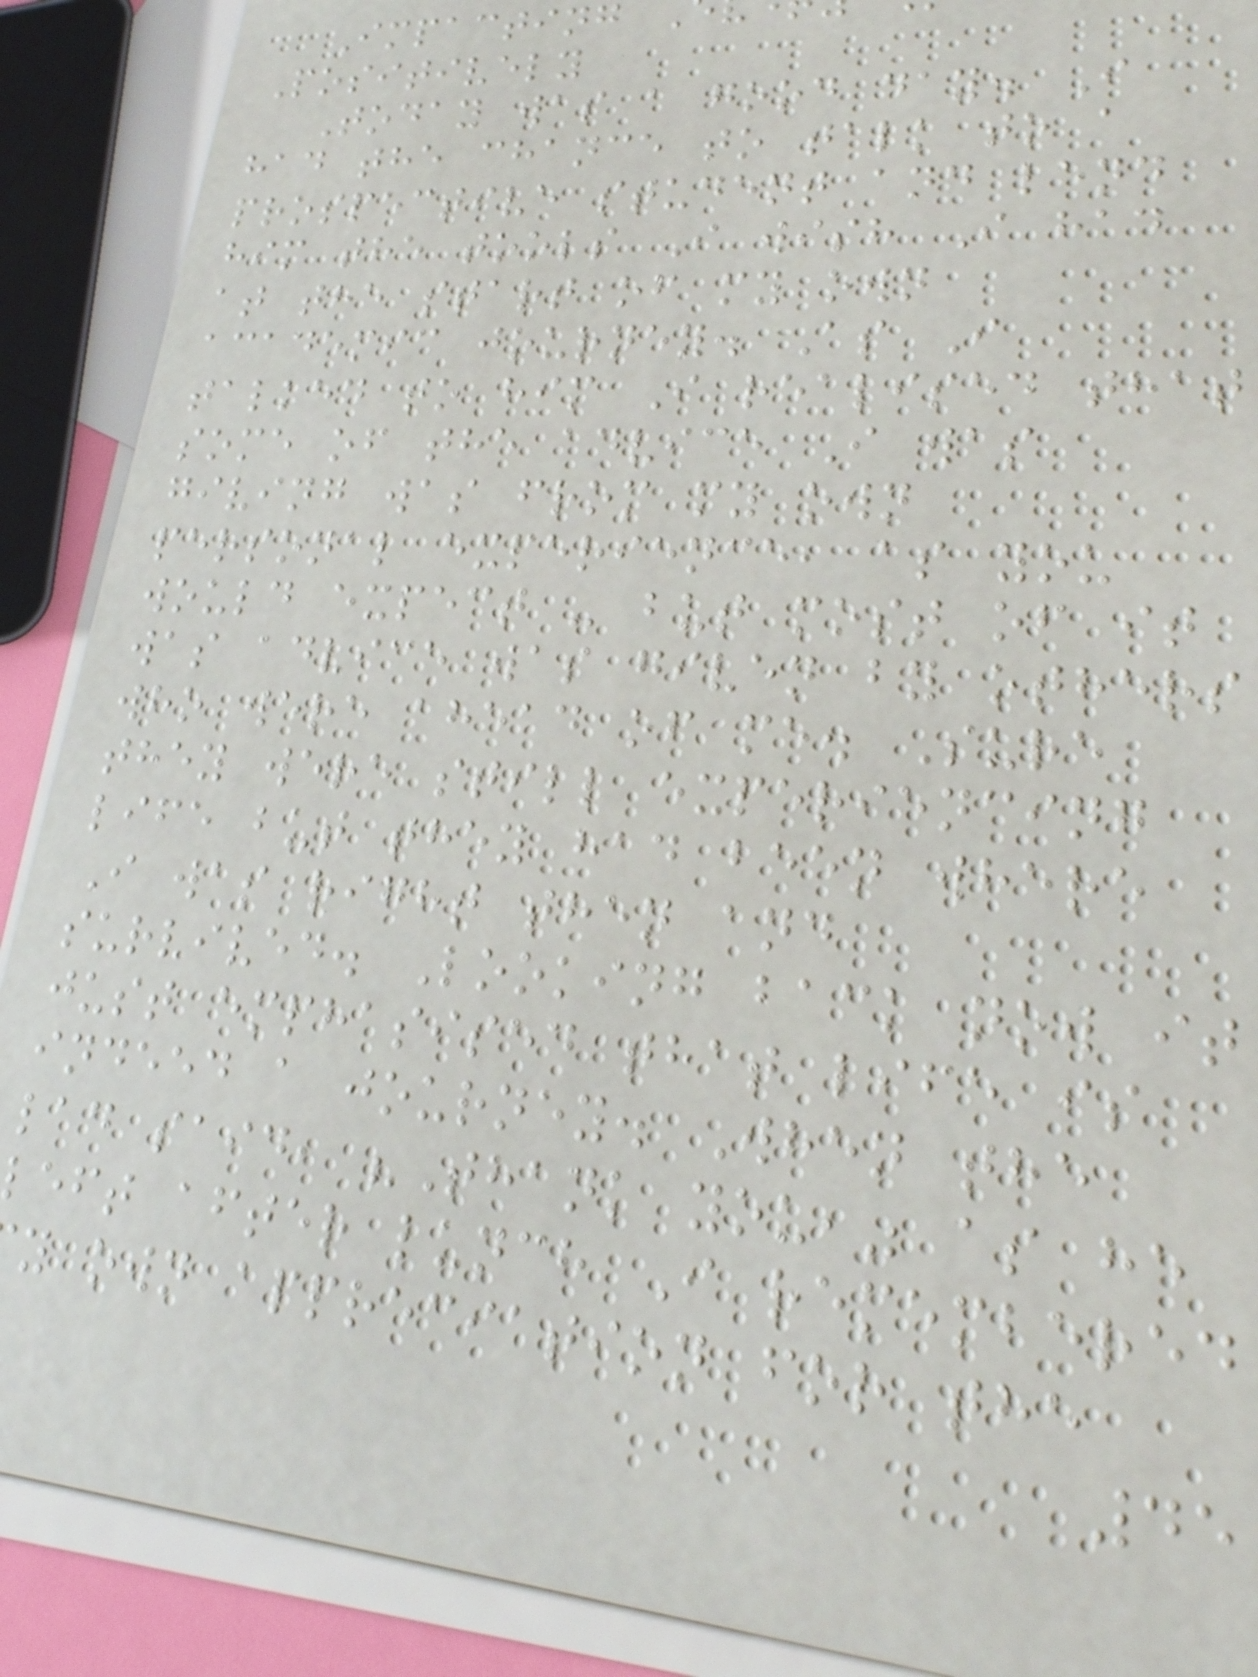Impacting
Positively
Today was a good day. I
had the chance to talk to a
prospective student and lend
him the tools I wish I had
at the start of my own
academic journey. As I
talked to him I realised that
some of the advice I was
giving was from my own
personal experience, as you
would expect - but most of it
was advice was given by others
who were ahead of me. Sure
they were still experiencing
life but they had been where
I was right then and
survived. Looking back now it
just emphasised that life is
indeed a journey. When the
lad said, "Thank you," as he
eft after lunch I remembered
y own appreciation for the
45
